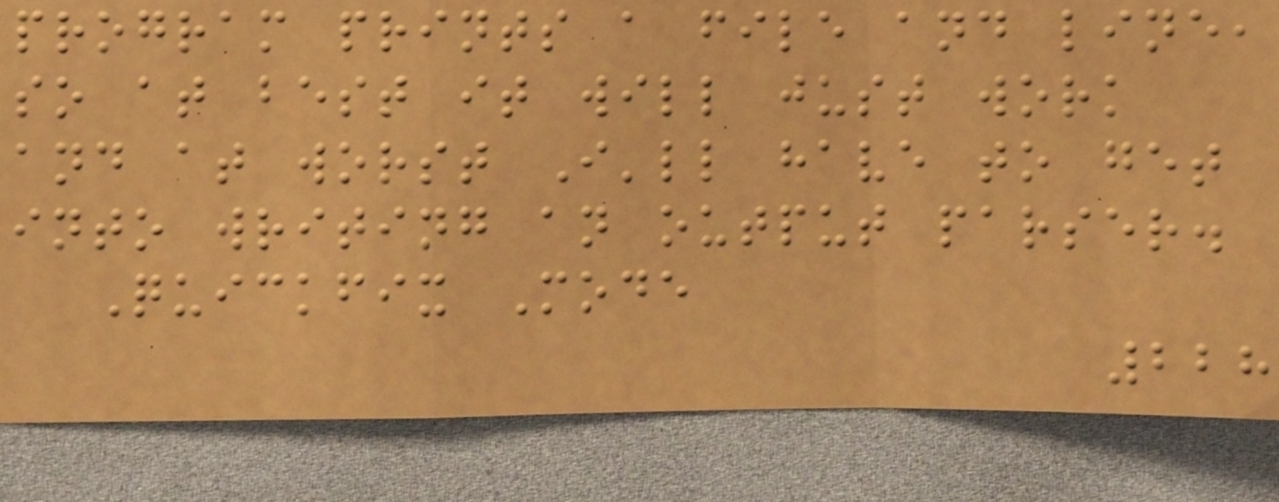program prints a file and line,
so at best it will just work
and at worst I'll have to get
into writing an output parser.
Quickfix Mode
228
